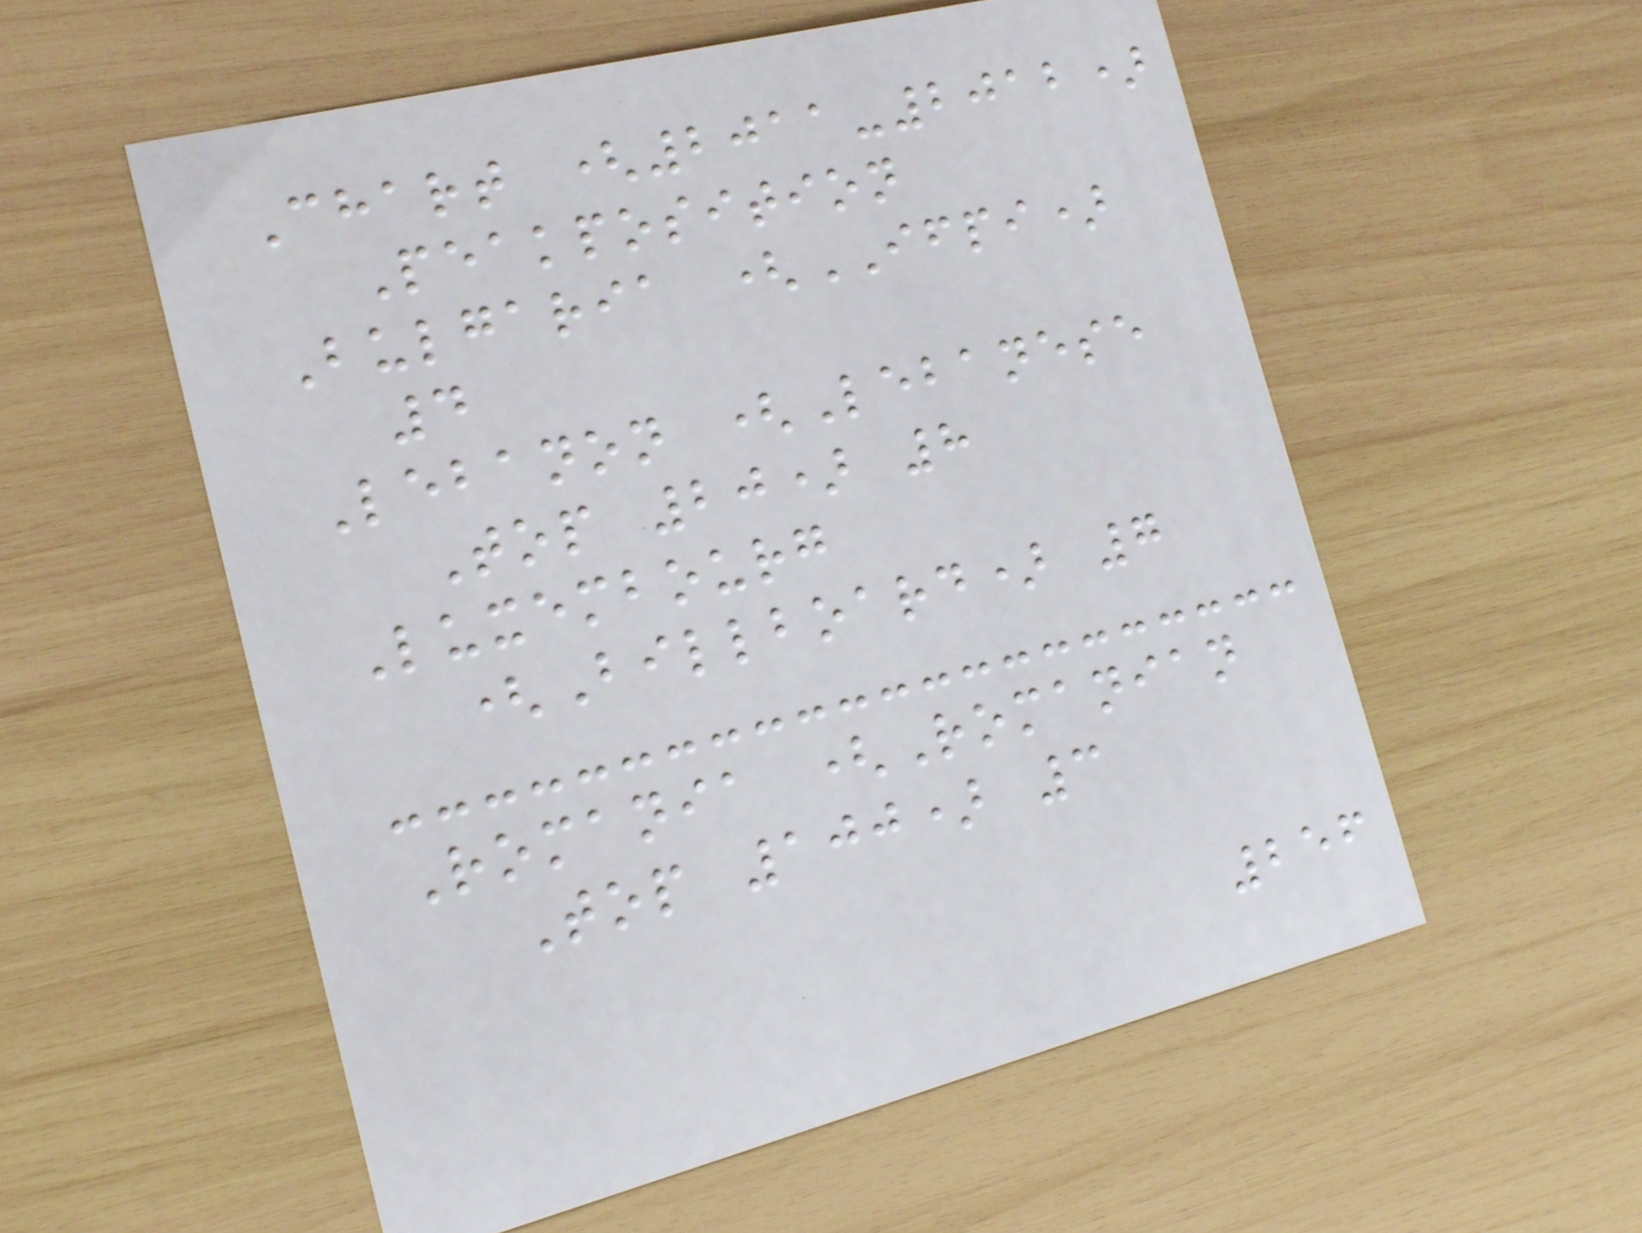Chart (2011-2012)
Peakposition
Bulgaria (IFPI)
4
Lebanon (Lebanese
Top 20) 8
Luxembourg
(Billboard) 7
Romania (Romanian
Top 100) 3
256
